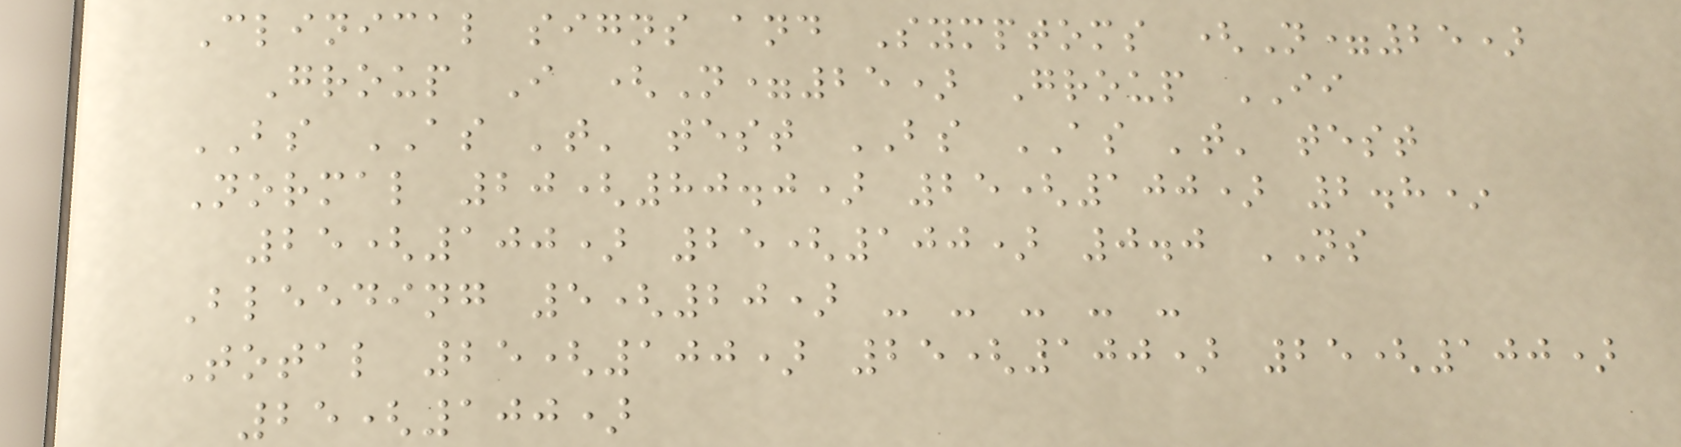Clinical signs and Symptoms (N=25)
Group I (N=25) Group II
BS AS 't' test BS AS 't' test
Normal 20(80.0) 25(100) 2.8*
25(100) 25(100) 0.0 NS
Bleeding 5(20) - - - - -
Total 25(100) 25(100) 25(100)
25(100)
